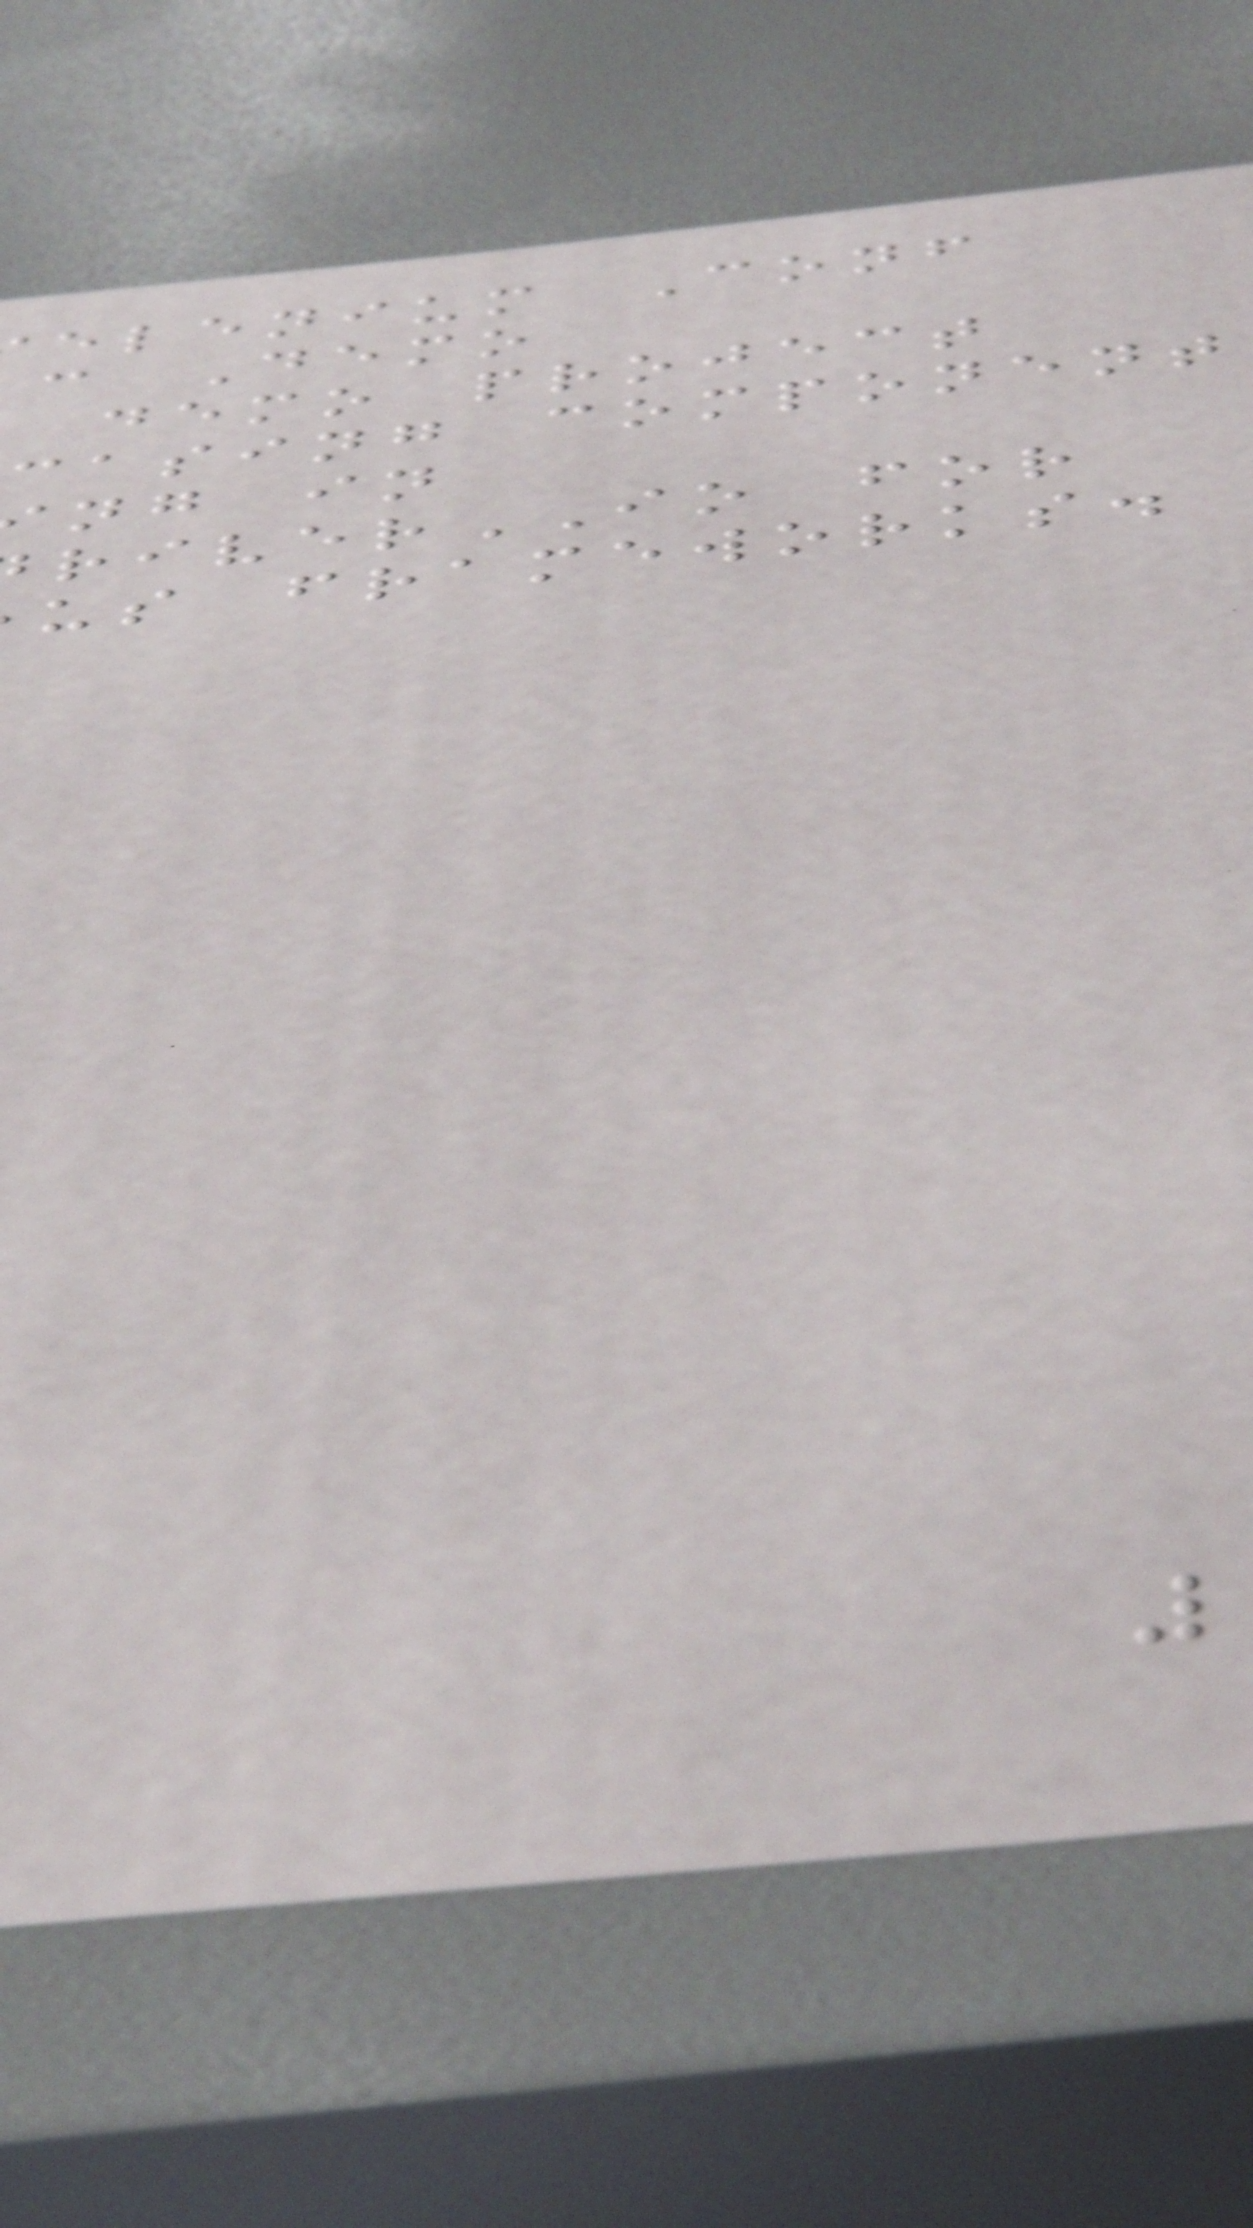elenium Conf
c Demo
demo project
casing component
ng in
riverIO for
us frameworks.
